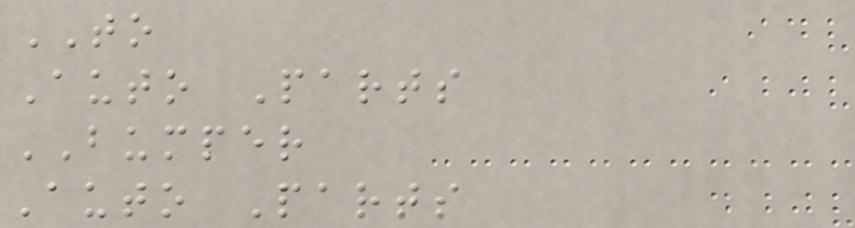TO
Auto Parts
BUMPER
Auto Parts
